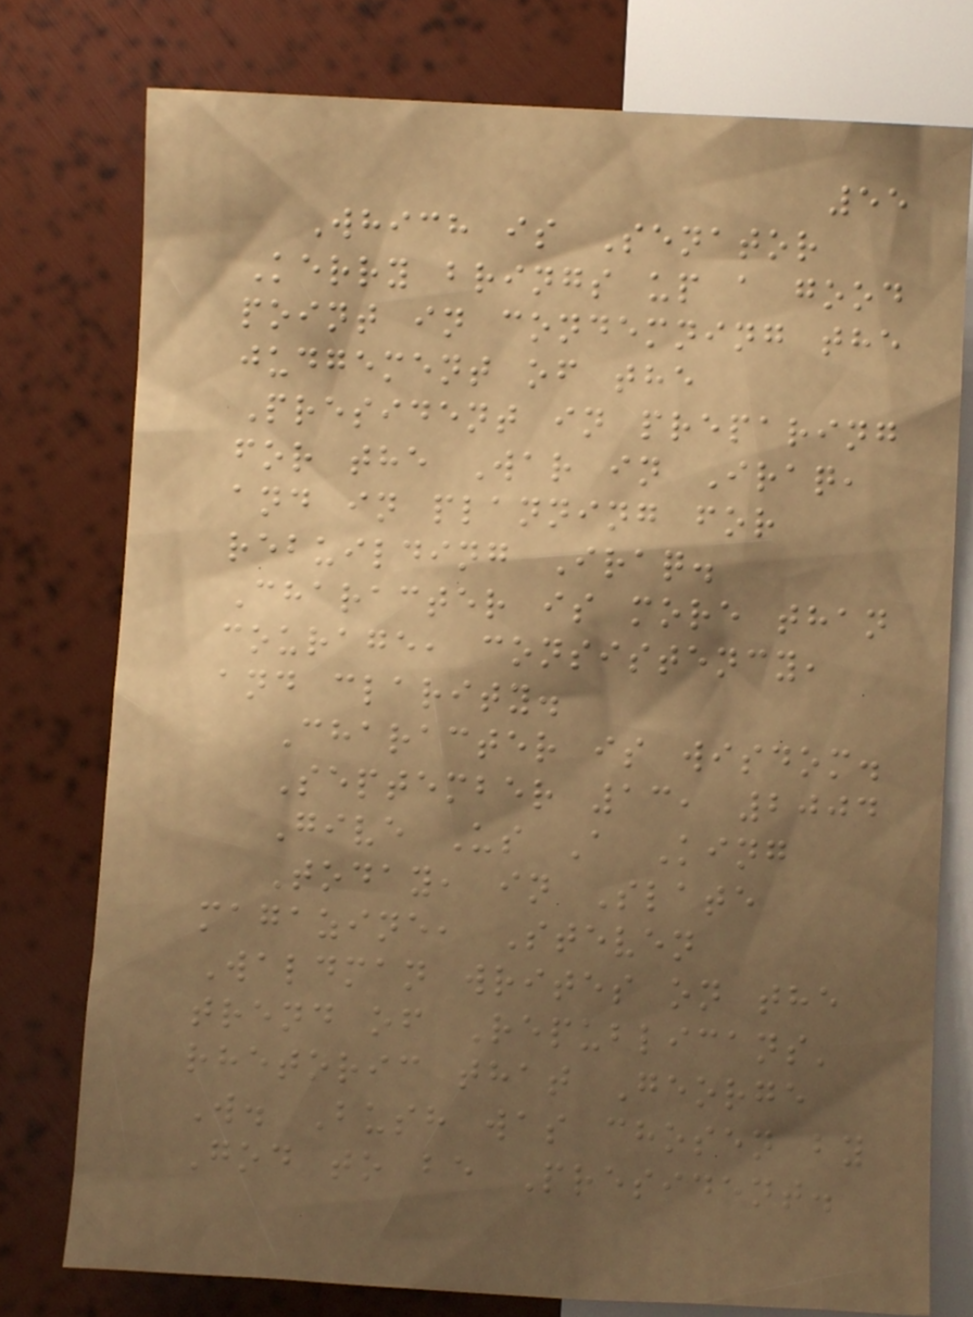55
Which is Senator
Kerry brings up a good
point in condemning the
judgement of the
President in preparing
for the War in Iraq,
and in planning for
rebuilding Iraq.
Character is more than
courage, consistency,
and clarity.
Character is wisdom.
September 13, 2004
Give Us A King
Today, in Slate
magazine, Steven
Waldman writes on the
trend of Republicans'
rhetoric that George
W. Bush was chosen by
God to be President.
